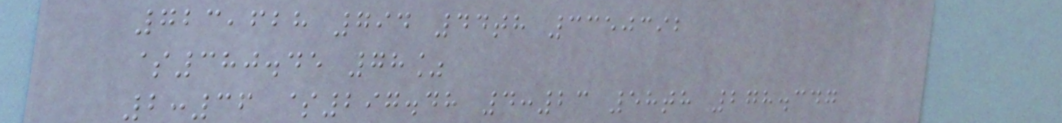723,628 794 44th 3350392
$380.45 78%
2:36 $297.48 4:23 58th 278.347
